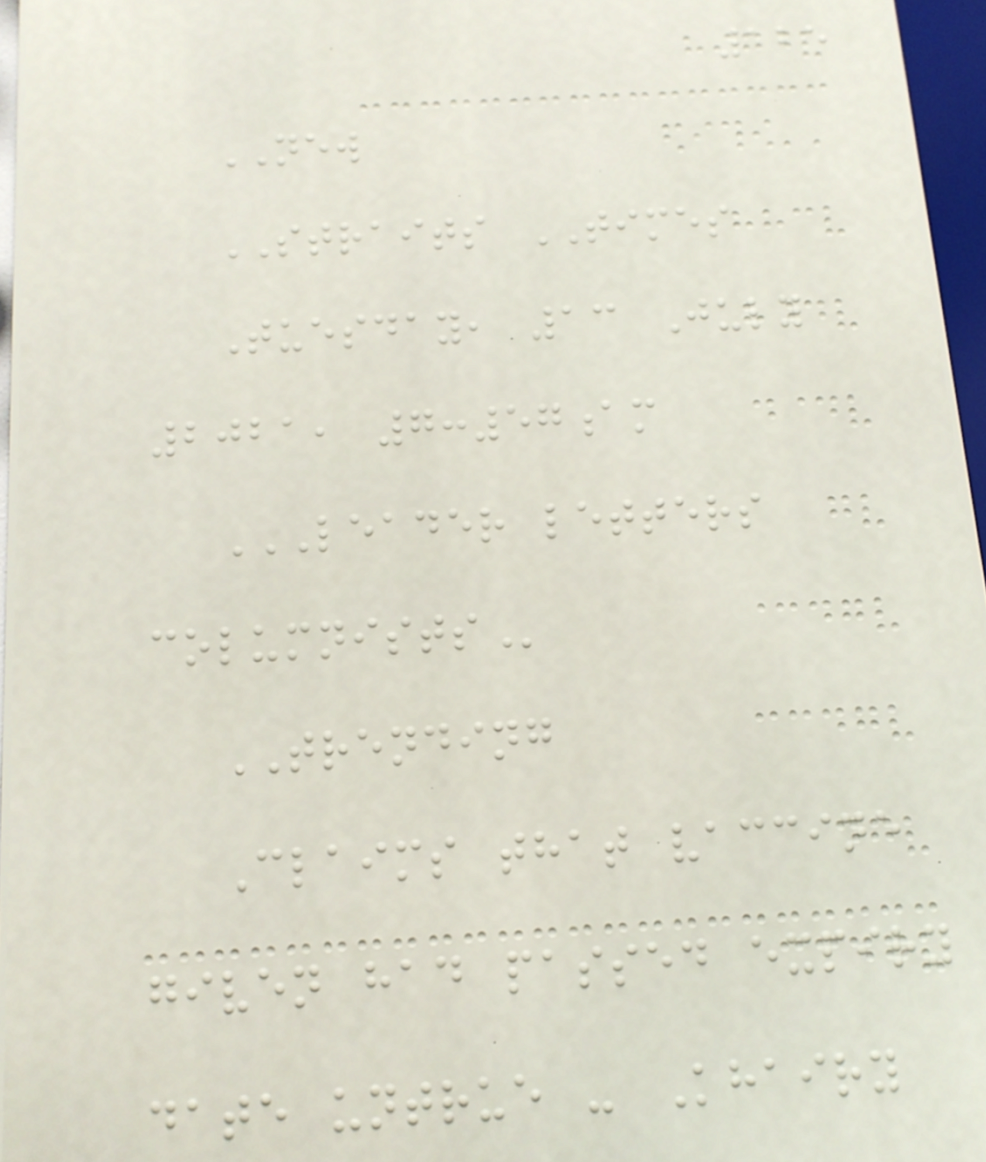125
NEW
STRAITS TIMES
Tuesday, 13 July
2021, 7:57am
LEADER LETTERS
COLUMNISTS
TRENDING
Claims that vaccine
given had passed expiry
date untrue - Khairy
